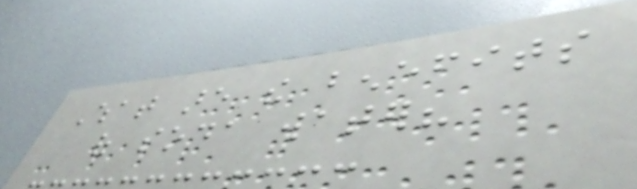What are the benefits
of soda water?
